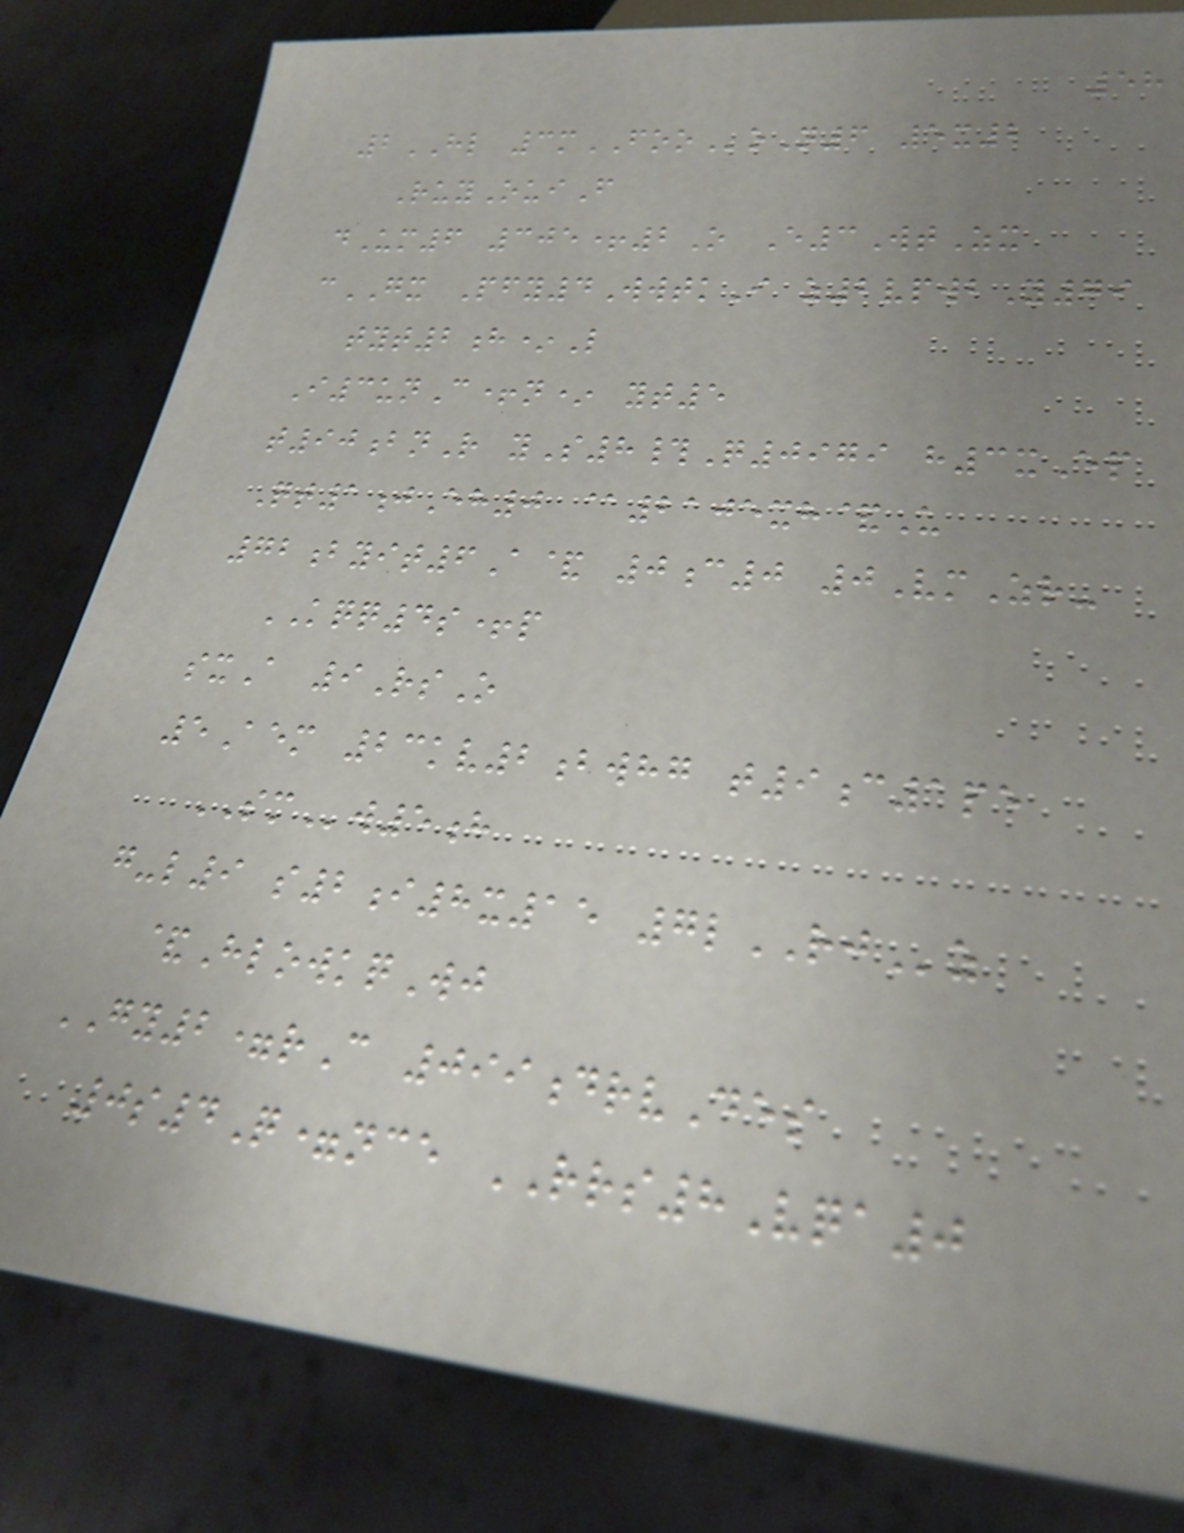58
2HL 3mFOOoN6 5x2
RuyOuiF
dUm6 305+2O E3WtZx
cGX Pfy4WwtkI z2vpwbY79
tyt2h*L
I3unC+n* yt5
t90bnR yS8#Q0979 h3xEp
Qt1jEh0 @2105xh&U
72byit6A& 0c0 0VmZr-
KQQ4s+p
sxA 9RsO
5Aem 23kv2bwhg t9c1pe
SMw5h
g-l9 s2i8x15 7lRJz
&HlowkqWj
GY2=rC 099drvDes
0s4Q=nce RRS8Vqa0
